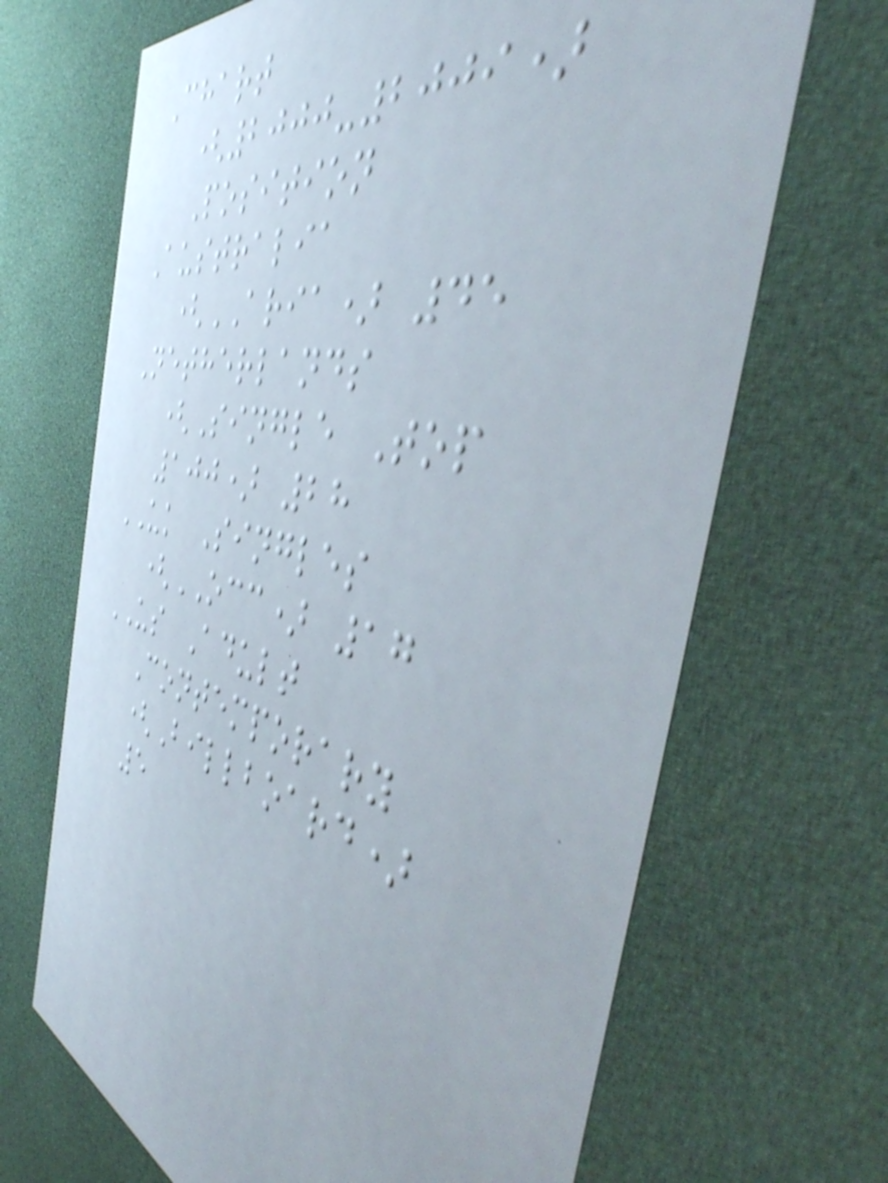Chart
(2000-2009)
Position
Australia
(ARIA) 45
Netherlands
(Single Top
100) 28
UK Singles
(OCC) 17
US Adult
Contemporary
(Billboard)
5
